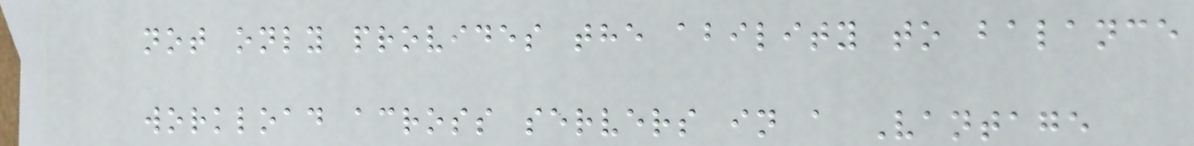not only provides the ability to balance
workload across servers in a Vantage
